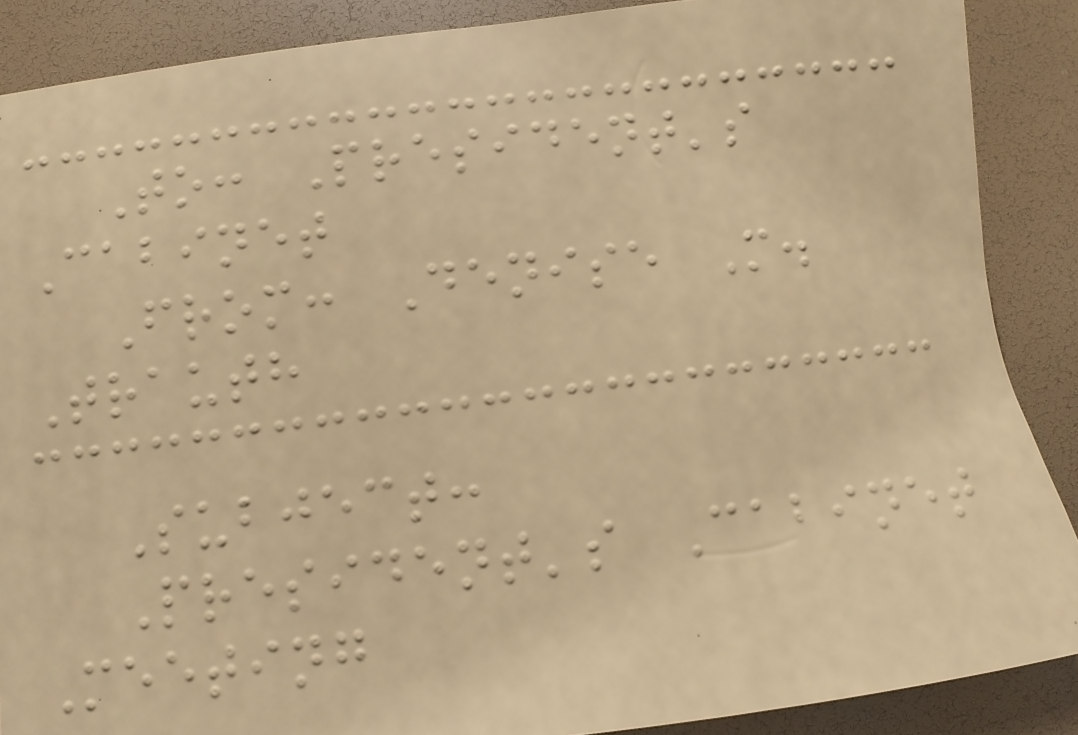To: President's
Cabinet
From: Denise M.
Trauth
Subject:
President's Cabinet
Meeting
